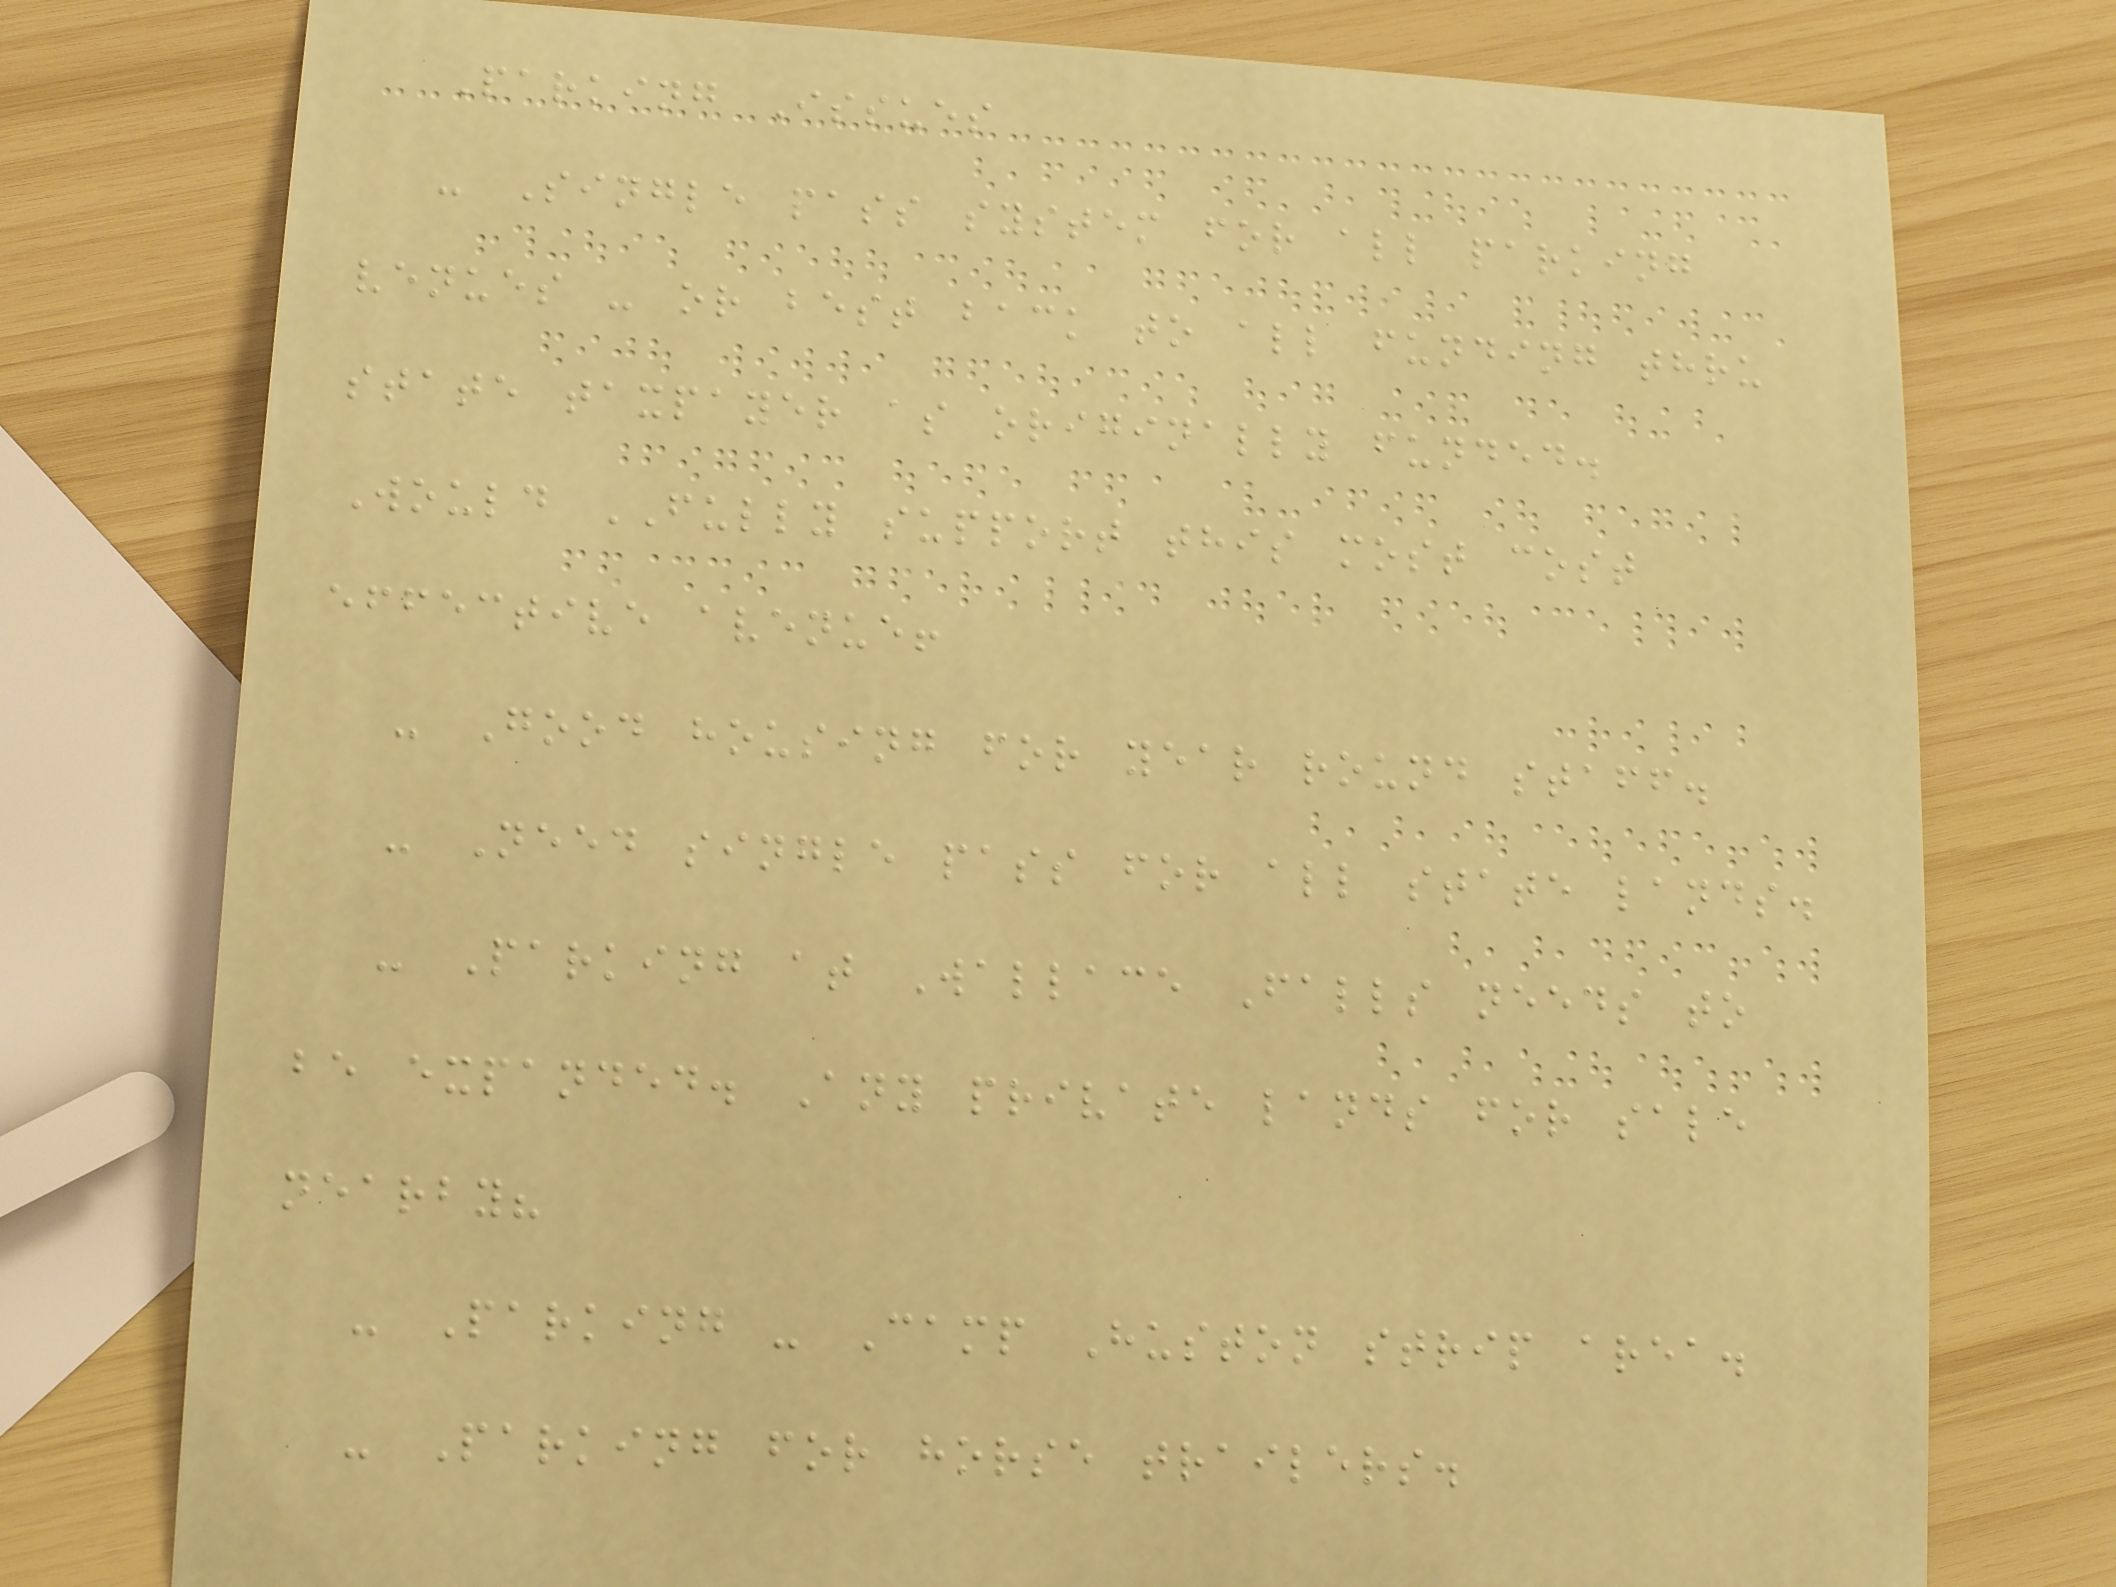Parking Issues
- Single pass system for all parking
venues - or best back to all funding thru
state taxpayer as originally funded.
Would FULLY support this most cost
effective avenue!
- Good housing for year round staff.
- Need single pass for all state lands.
- Parking at Wallace Falls needs to
be expanded. Any private lands for sale
nearby?
- Parking - Camp Huston strip area.
- Parking for horse trailers.
